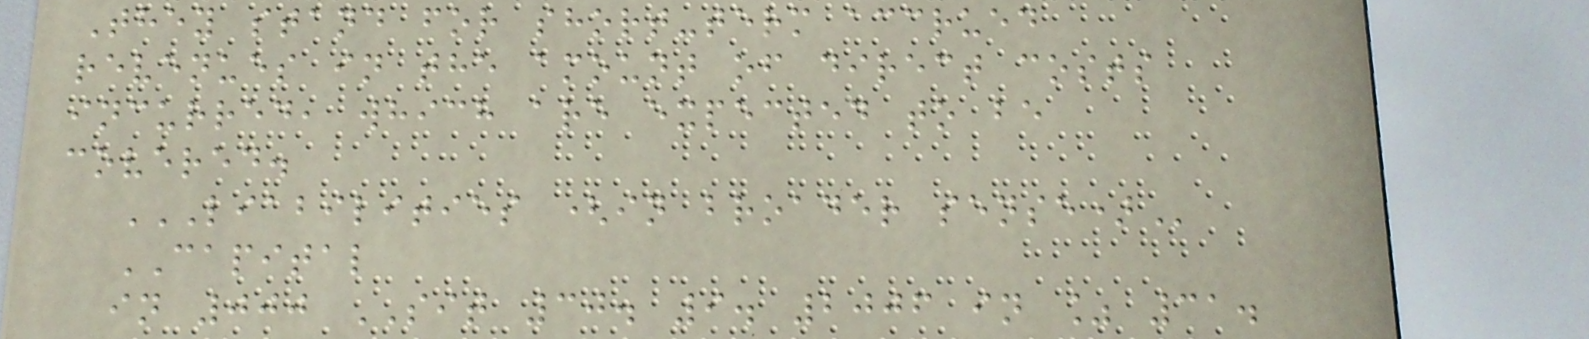They stand for short-term accrued
revenues in the amount of direct costs
incurred, which are expected to be
covered.
LIABILITIES (IN BROADER SENSE)
CAPITAL
in 000 SIT 30. 9. 2006 in % 31.
